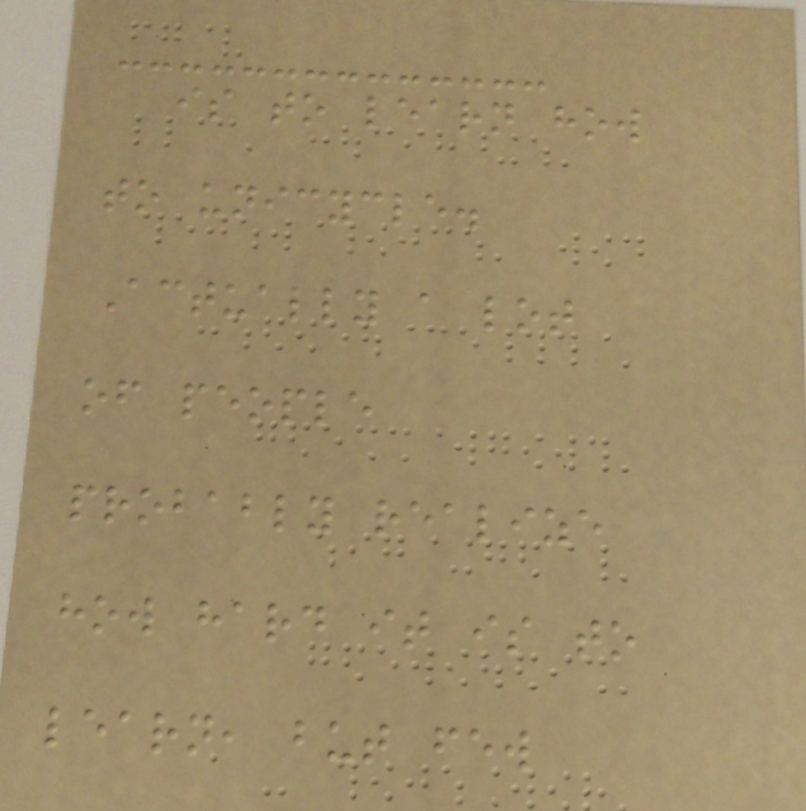is to learn how
to unicycle.
Actually a lot
of people
probably realize
how hard it is to
learn, but few
